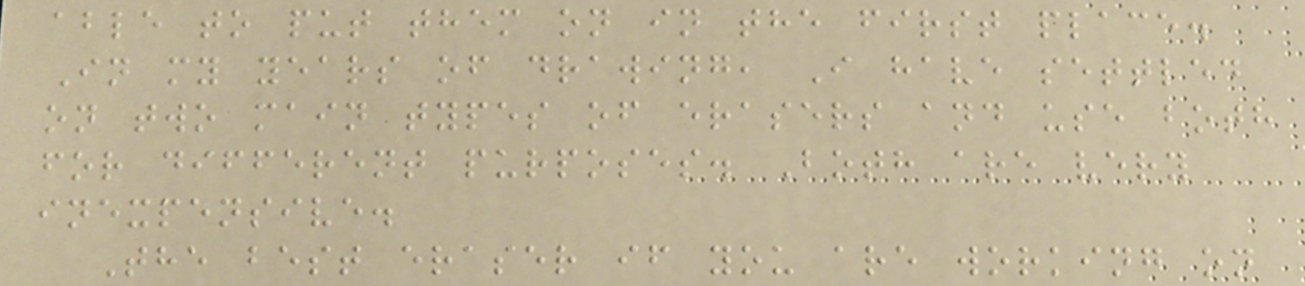able to put them on in the first place.
In my years of drawing, I have settled
on two main types of erasers and use both
for different purposes. Both are very
inexpensive.
The best eraser if you are working on
